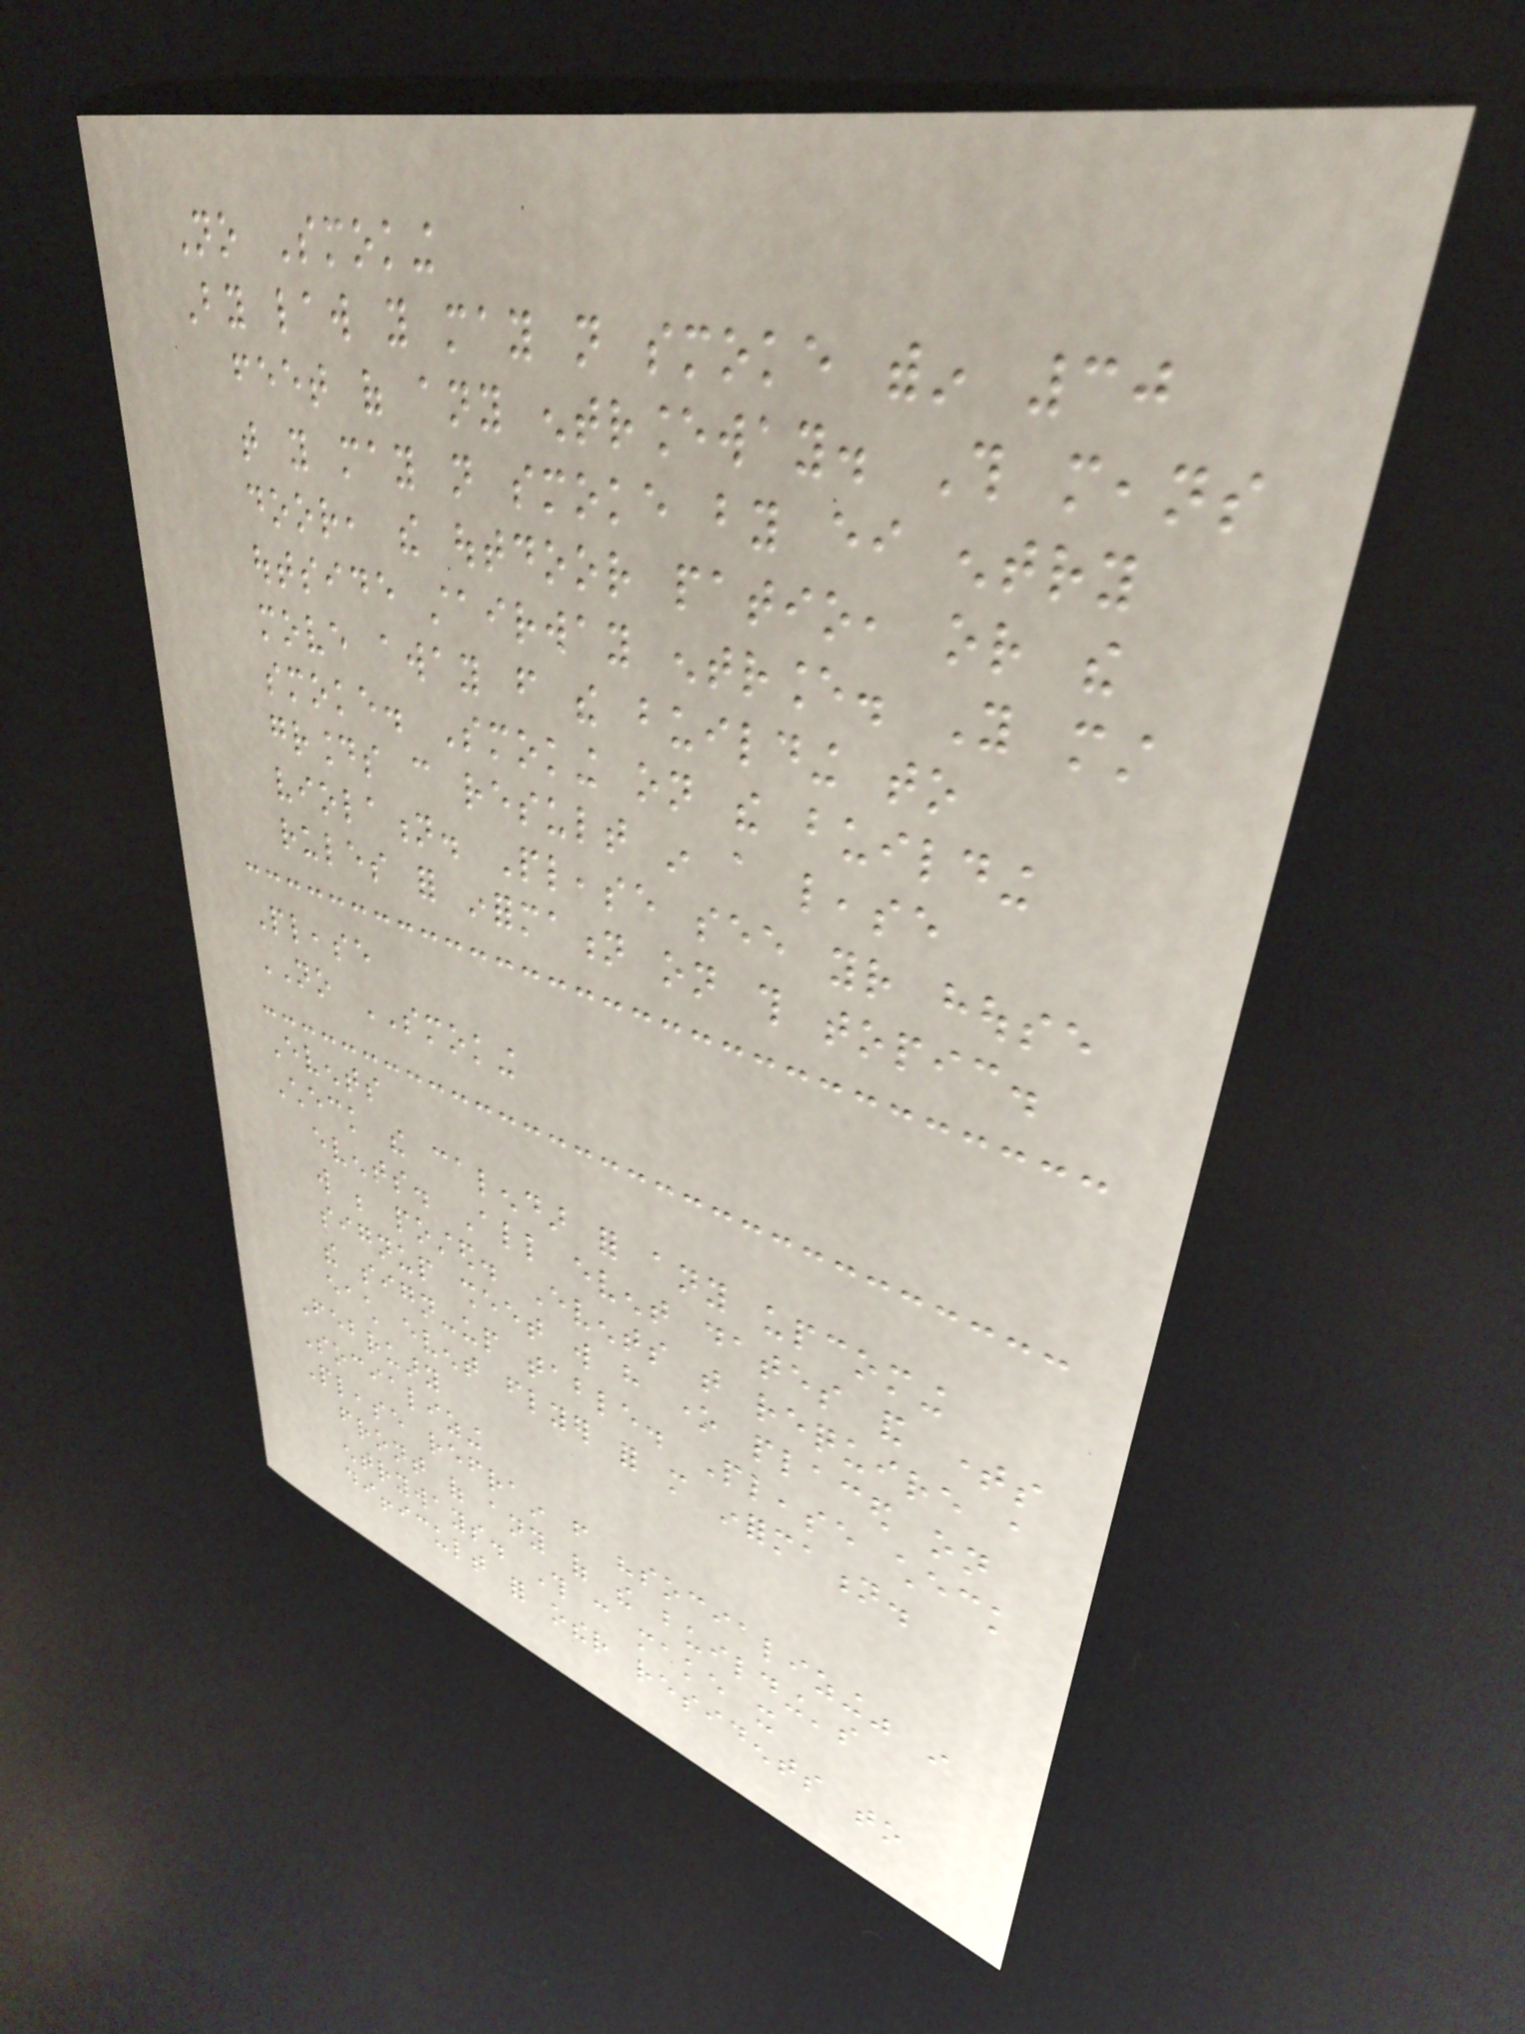No Smoking
By law you may not smoke within 30
feet of any entranceway. This means
that you may not smoke by either entry
door, the outdoor patio, or the
outside stairway entrance. You must
move away from the building to
smoke. Smoking on the building
grounds can result in a lease
violation. Please see your house
rules for information on this topic.
Please
NO SMOKING
Events
Check the calendar for any upcoming
events. All event dates and times
will be posted. Events that require a
signup sheet will have one placed on
the sign-up table. Please check
each event flyer for more information.
February
Socializing
Please refrain from "socializing" in
front of any of the building's
entryways. This can make it
difficult for other residents to
